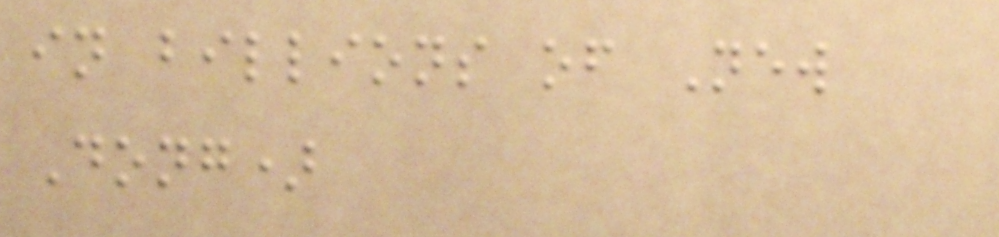in billions of New
Dong)
